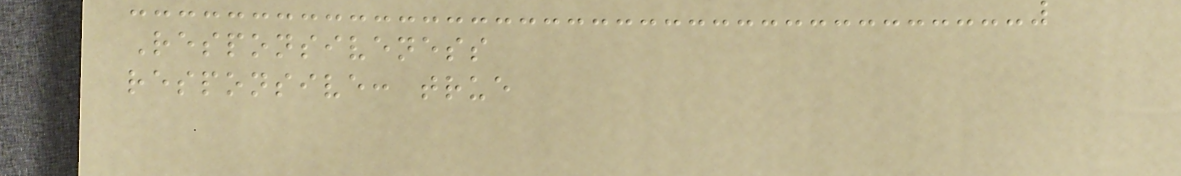Responsiveness
responsive: true
